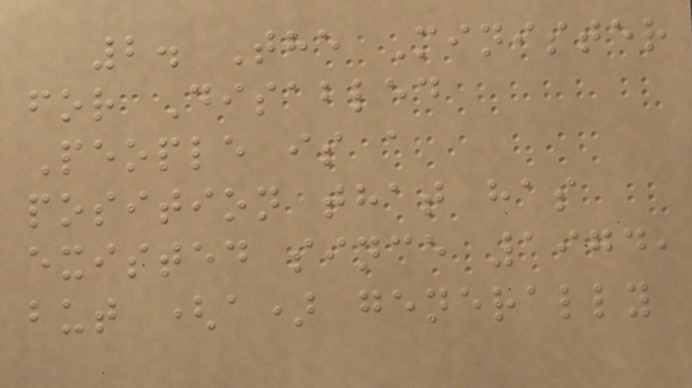2. The Minister
for Disabled
People is a
position that has
existed since 1974,
but (a) generally
